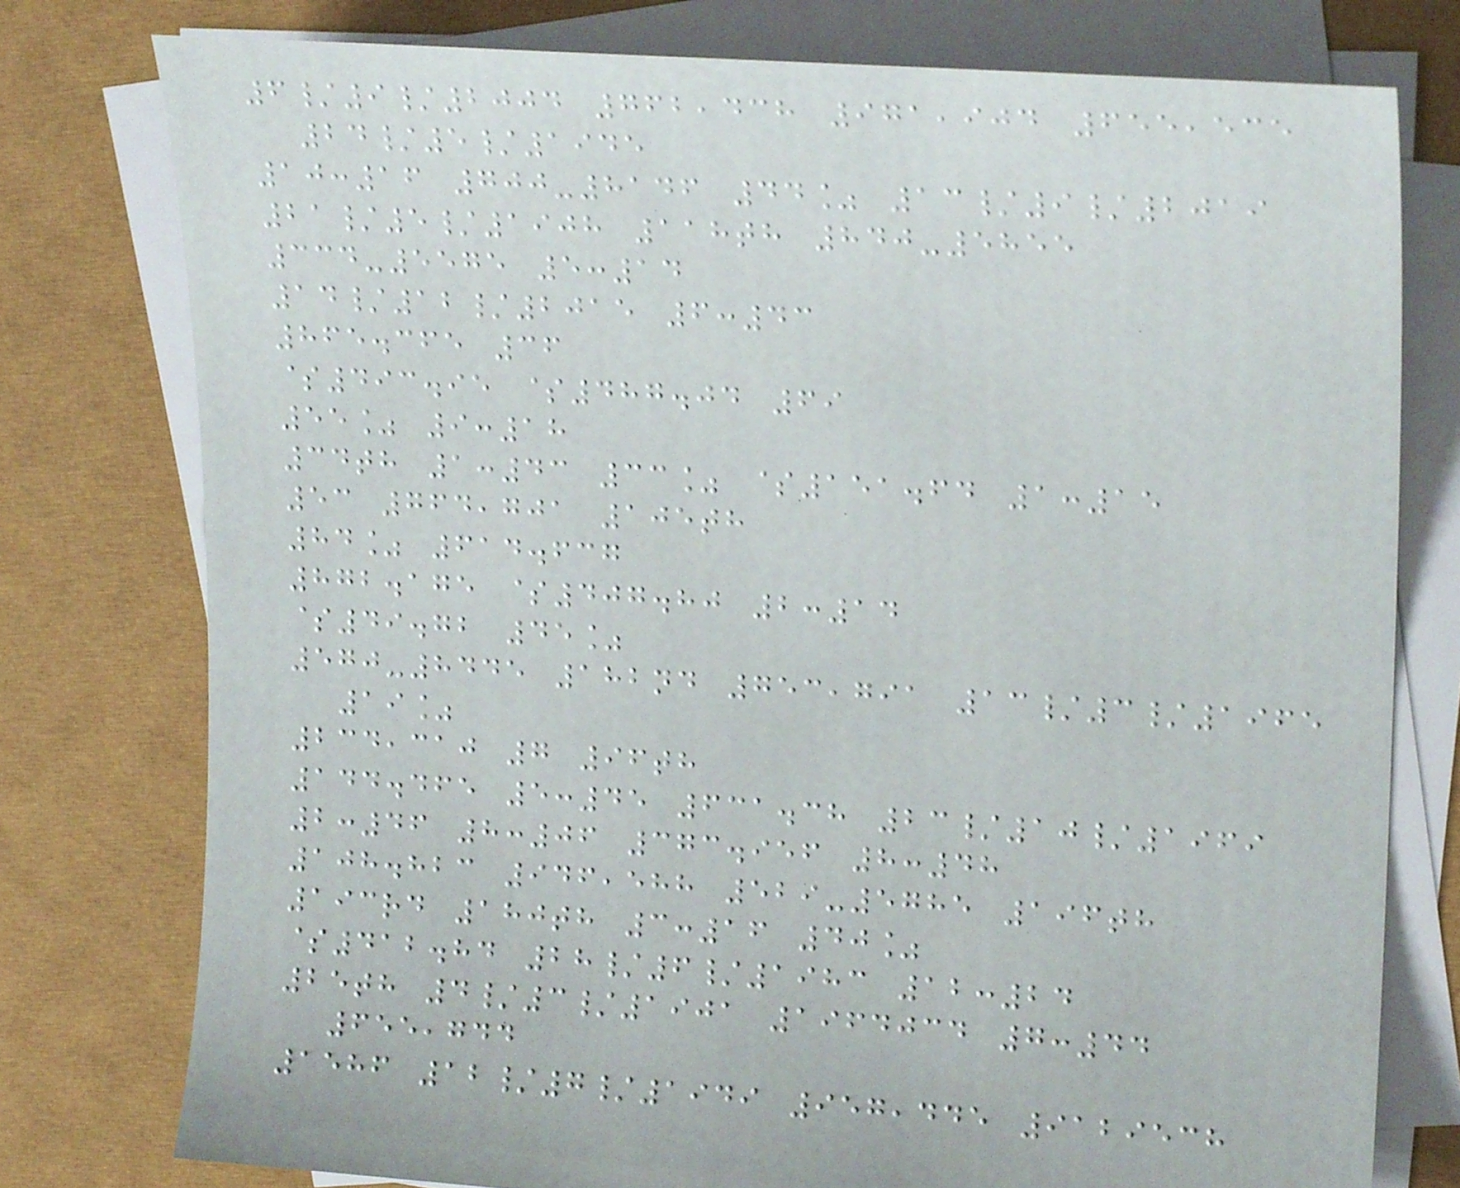6/9/2004 762,438 971,904 655,535
24/5/1945
10:16 700-8146 44% 13/9/2019
21/5/1908 118th 840-5855
334-5575 5:14
14/12/2015 6:43
865.365 36
$493.95 $487.04 69
55% 9:18
34th 1:43 33% $151.64 1:15
53 764,701 105th
84% 614.637
872.175 $407.80 2:14
$49.72 45%
570-8445 182nd 753,791 13/3/1965
19%
234,310 7 96th
144.465 5:45 631.38 23/10/1969
2:46 8:06 373.956 8:48
108.823 946,588 529-5785 196th
193rd 180th 3:16 40%
$412.84 28/6/1983 12:24
25th 4/3/1901 1964034 7:44
655,744
1586 12/7/1949 957,445 9129538
